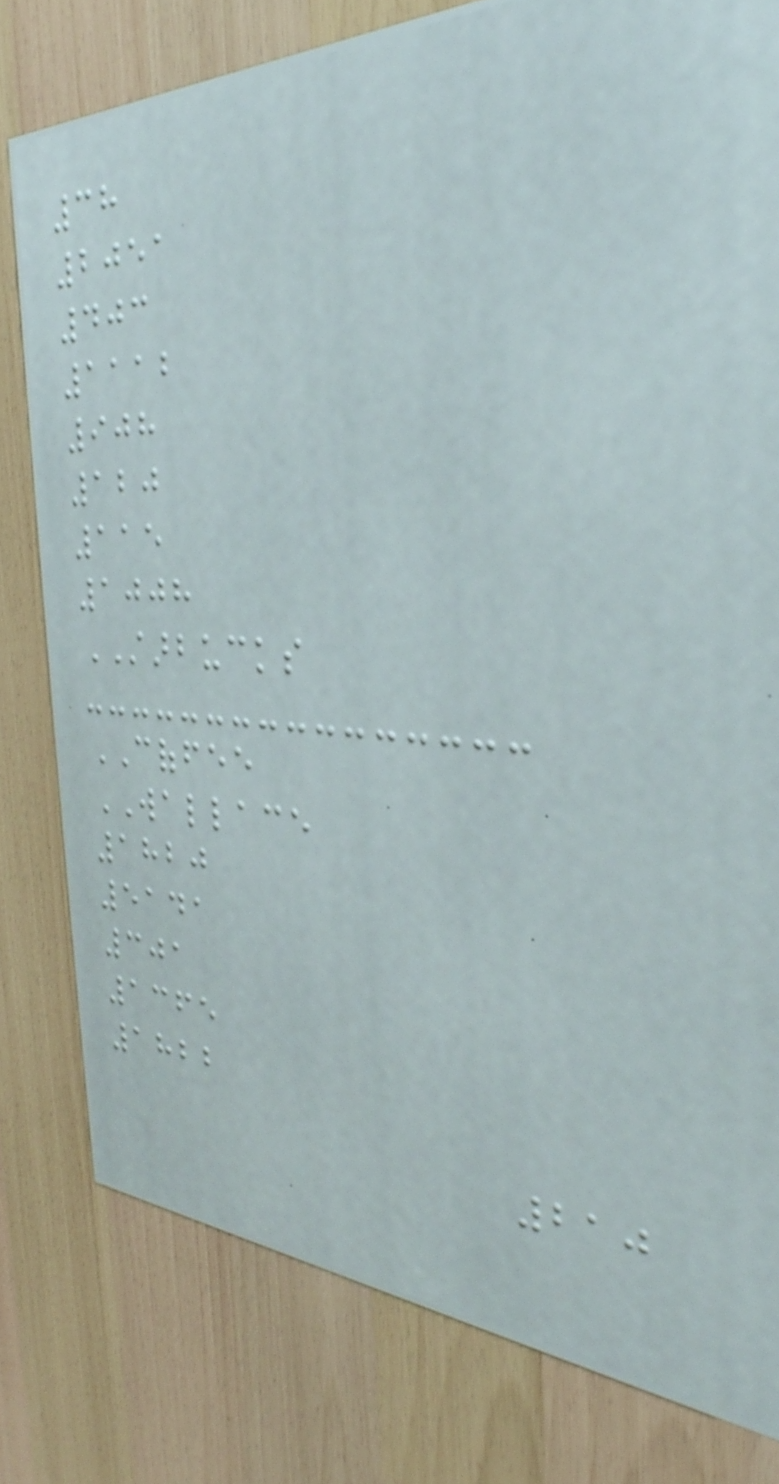38
2051
403
1112
908
120
115
1008
STARBUCKS
COFFEE
WALLACE
1820
5141
301
1365
1822
210
